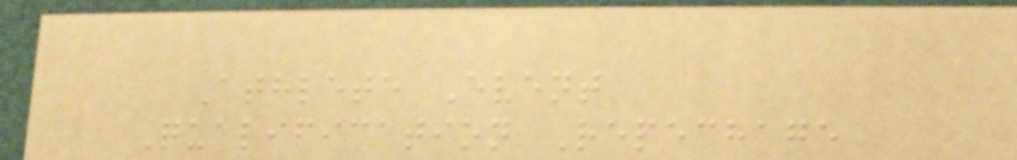Athlete Event
Qualification Repechage
